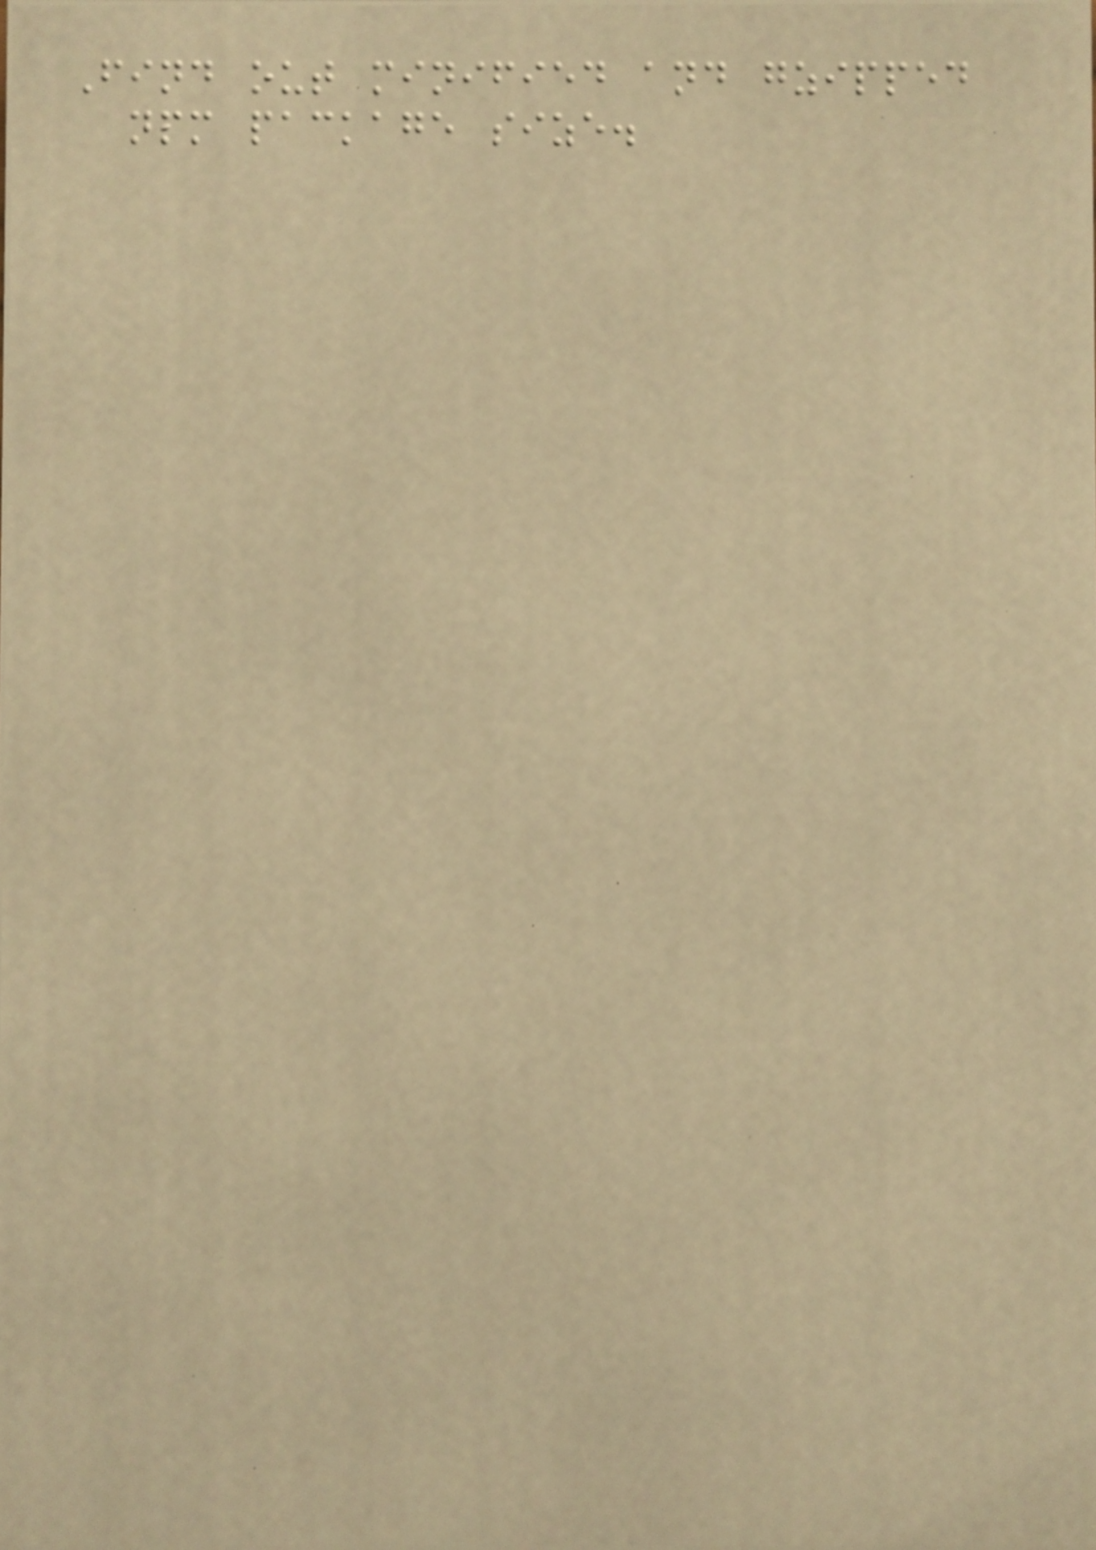Find out minified and gzipped
npm package size.
